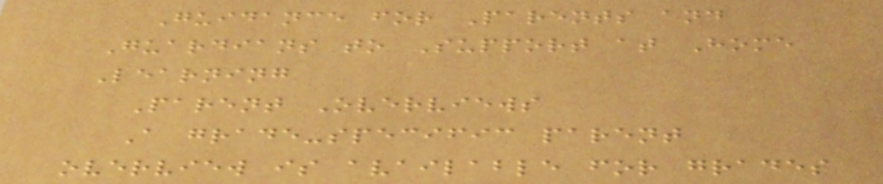Guidance for Parents and
Guardians to Support at Home
Learning
Parent Overviews
A grade-specific parent
overview is available for grades
